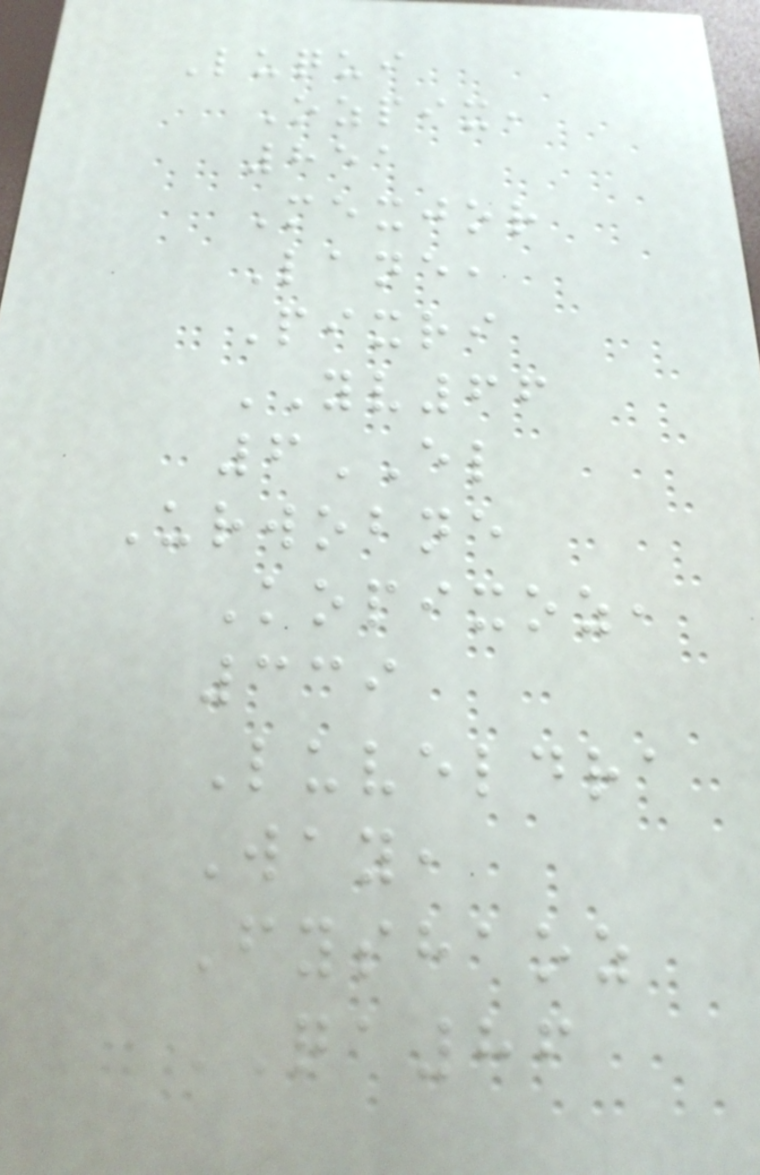Luqui
Ozpix,
851
Mexjor
Lane,
Pixri
YV66
6EL
Urwobne
Kopixoz,
339
Luveldra
Way,
Fyshaoz
QA86
